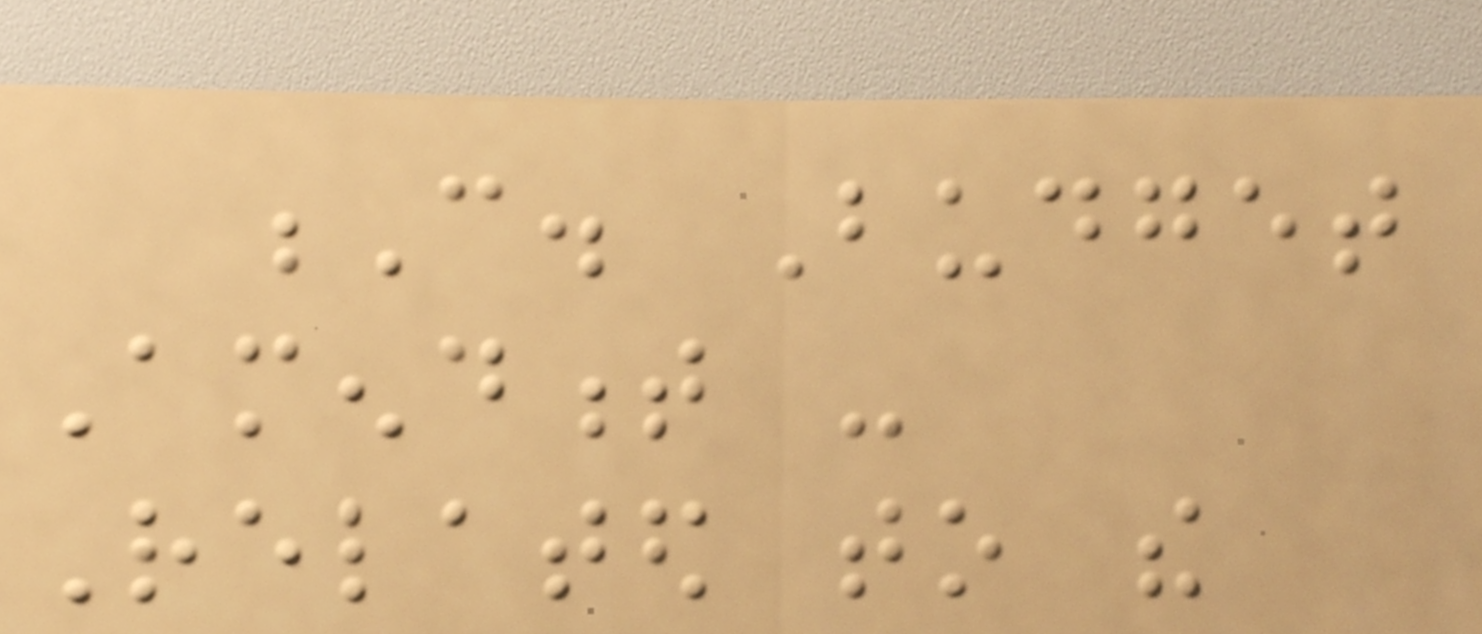C. Budget
Amendment -
Related to the
